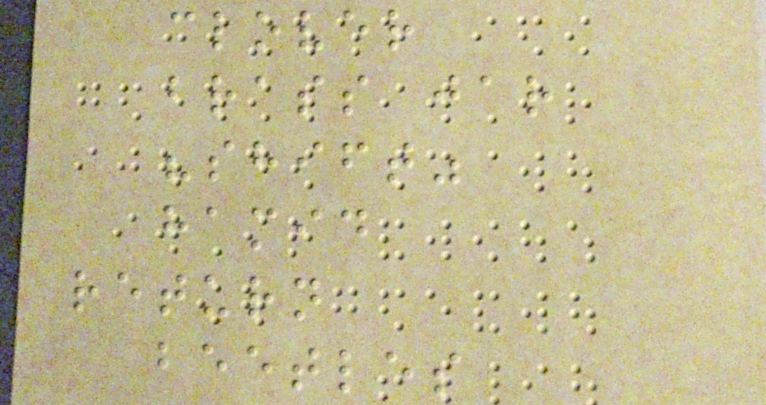clover
brass jar
"shift"
hamid
return
beetles
